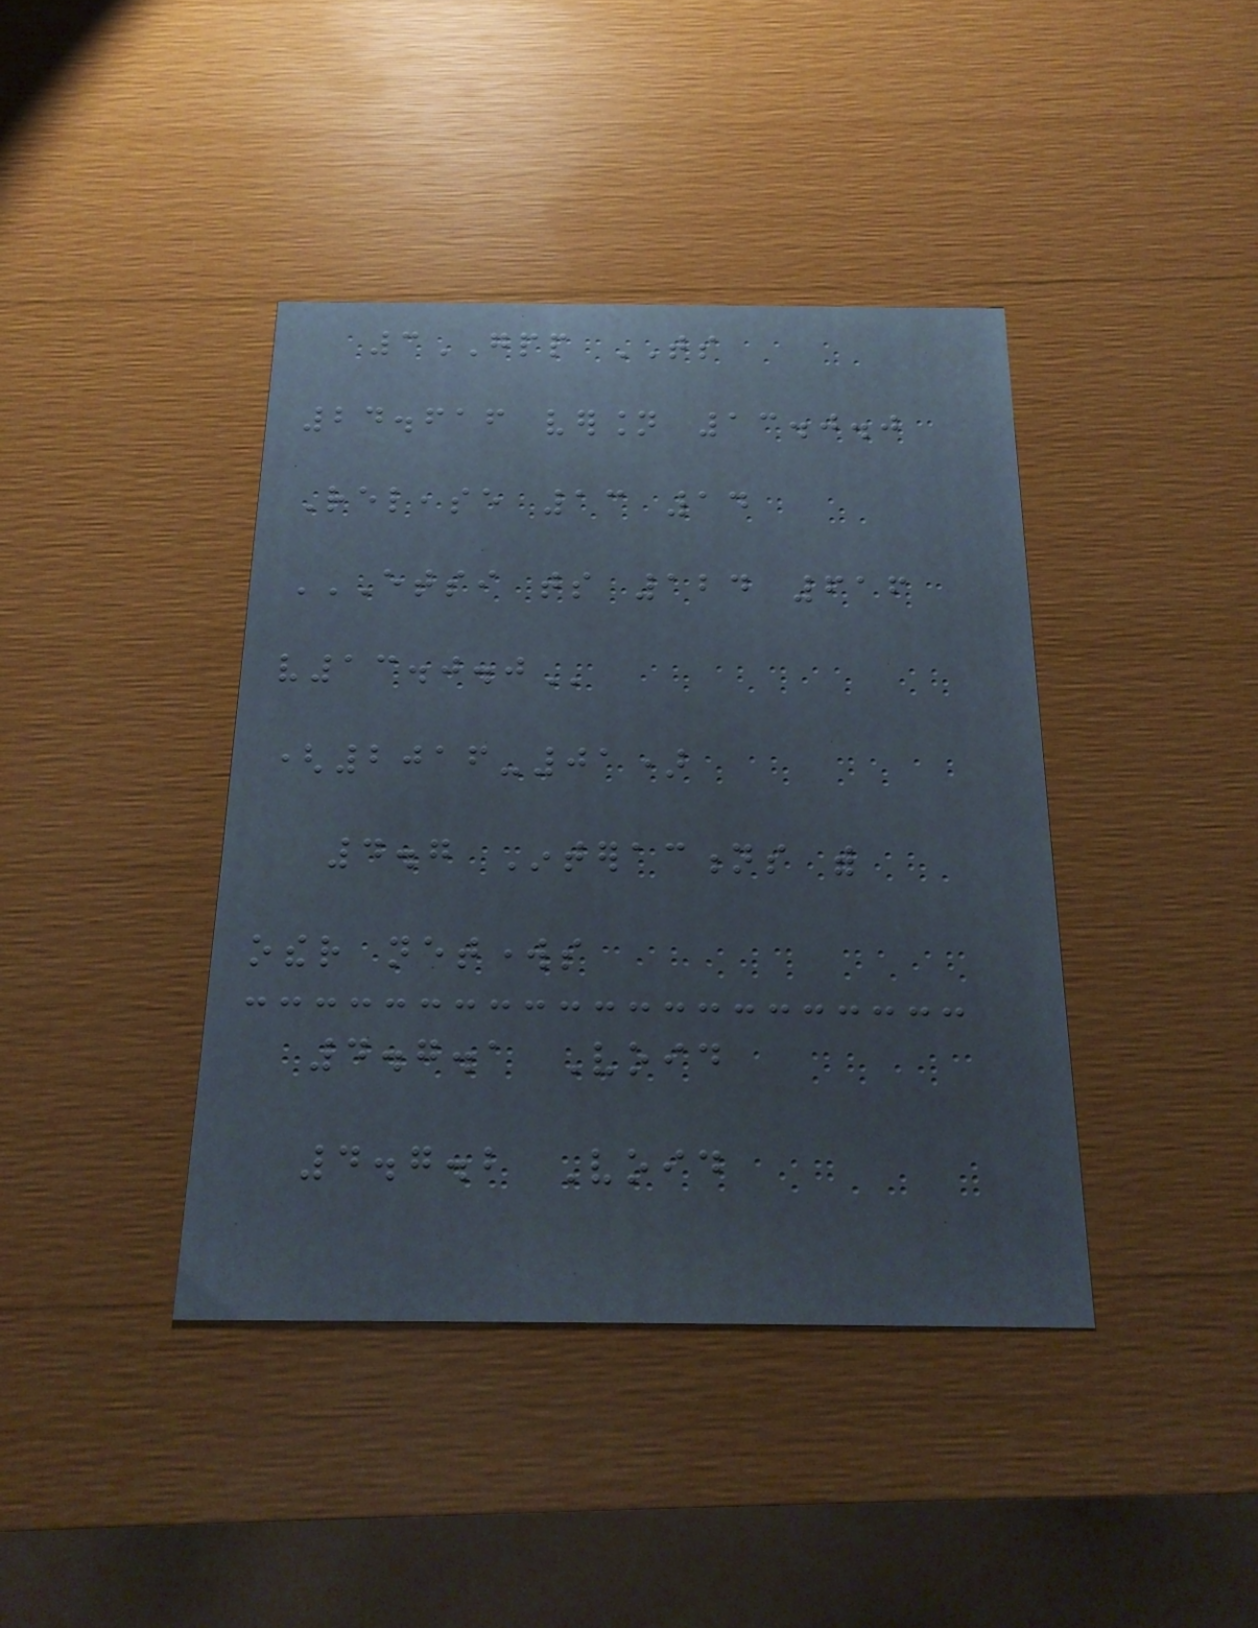3GPP TS
24.616 version 13.0.0
Release 13 14
ETSI TS 124 616
V13.0.0
(2016-01)
4.7 Interactions with
other networks
4.7.1 Void
4.7.2 Void
